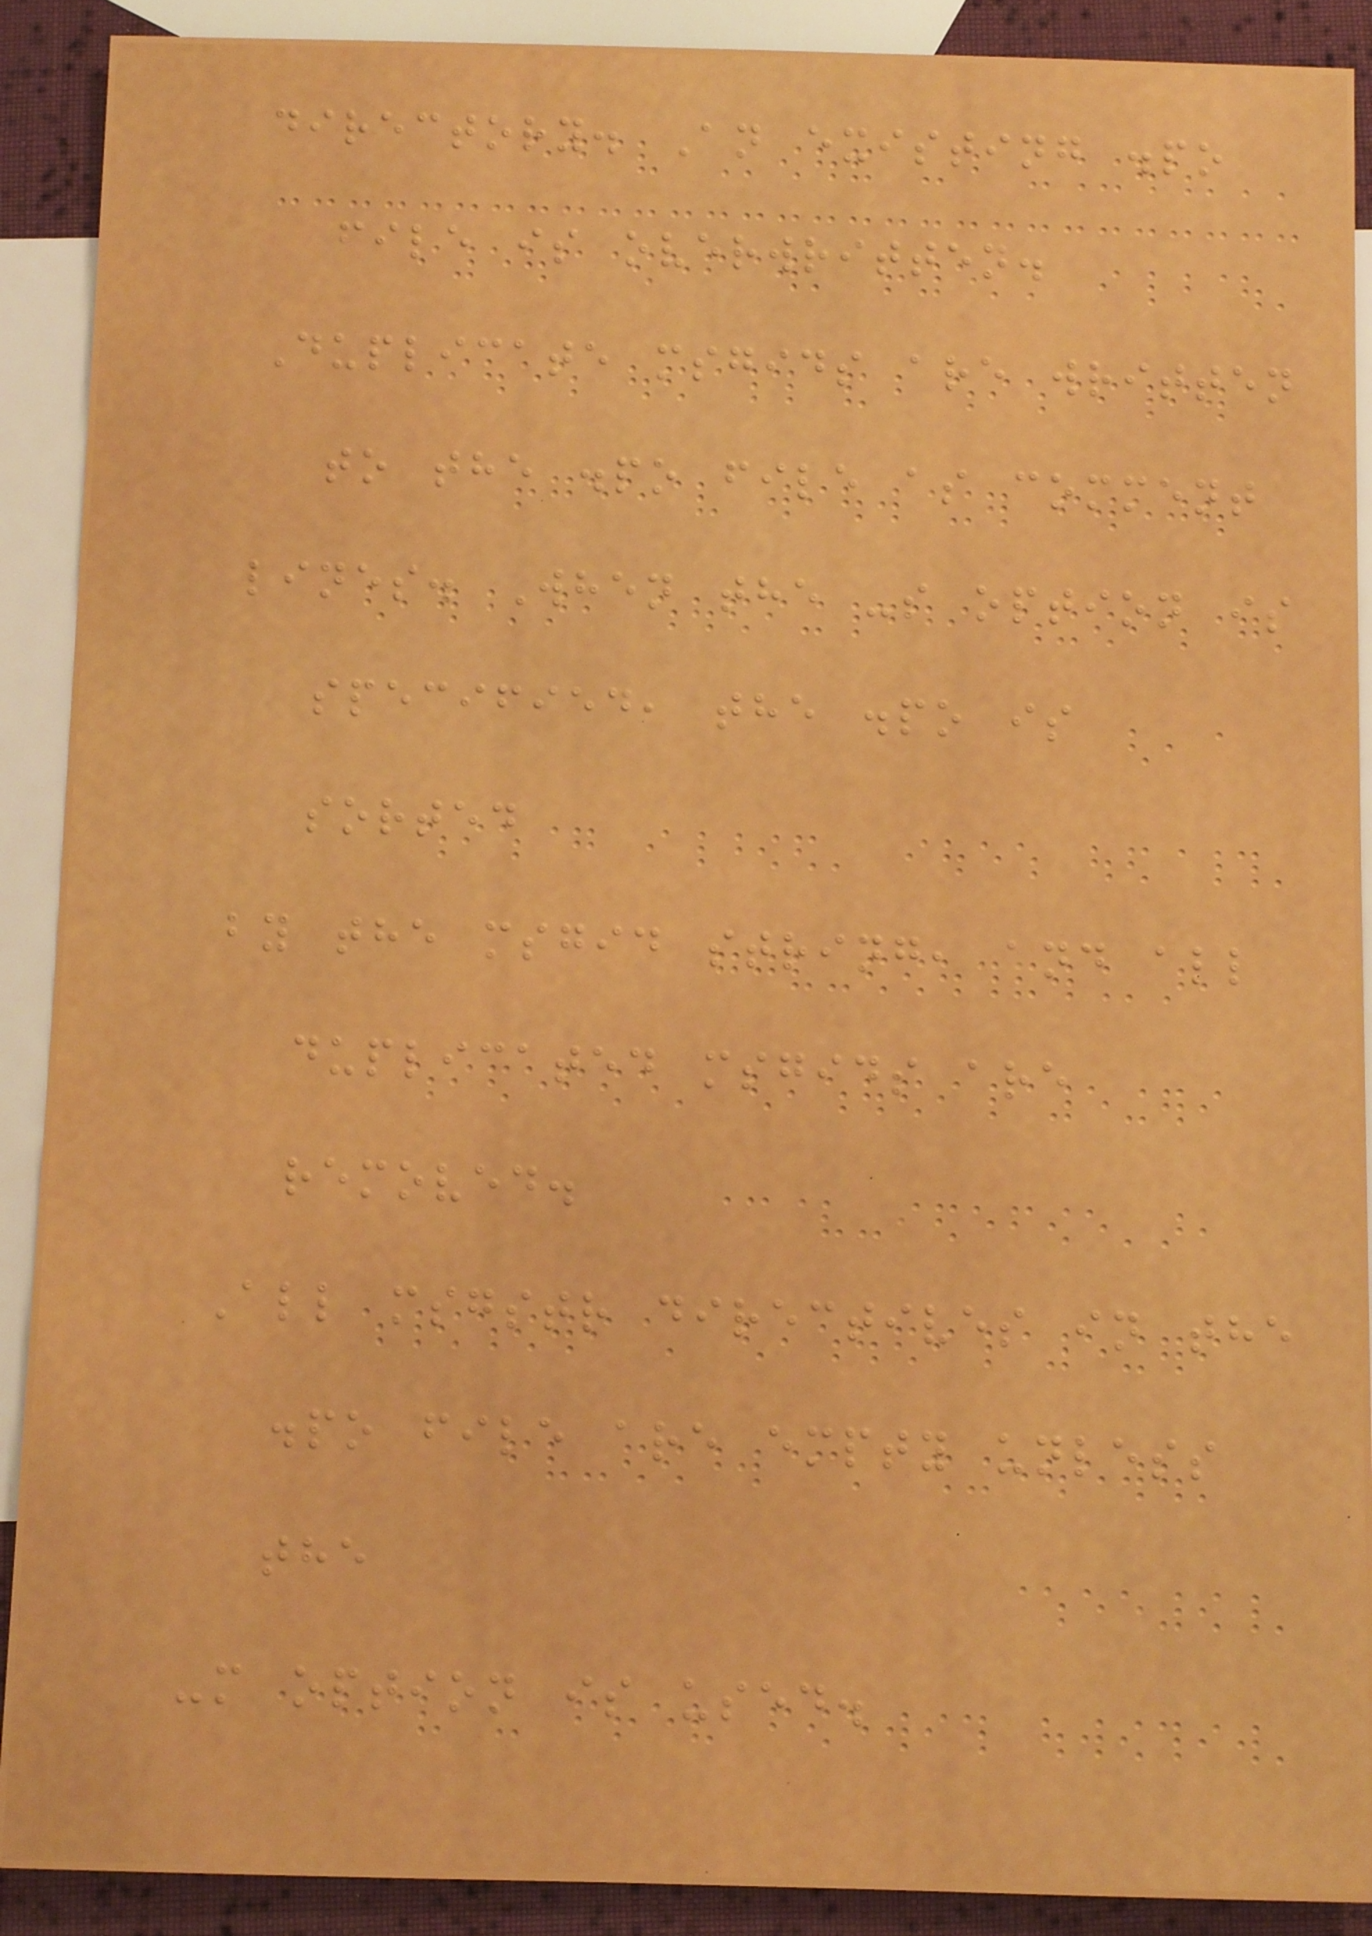directory. An existing .po
file is overwritten.
Duplicate msgids are written
to the .po file as comment
lines. When the -s option is
specified, the .po is
sorted
by the msgid string, and all
duplicated msgids are
removed.
All msgstr directives in the
.po file are empty unless
the
-m option is used.
